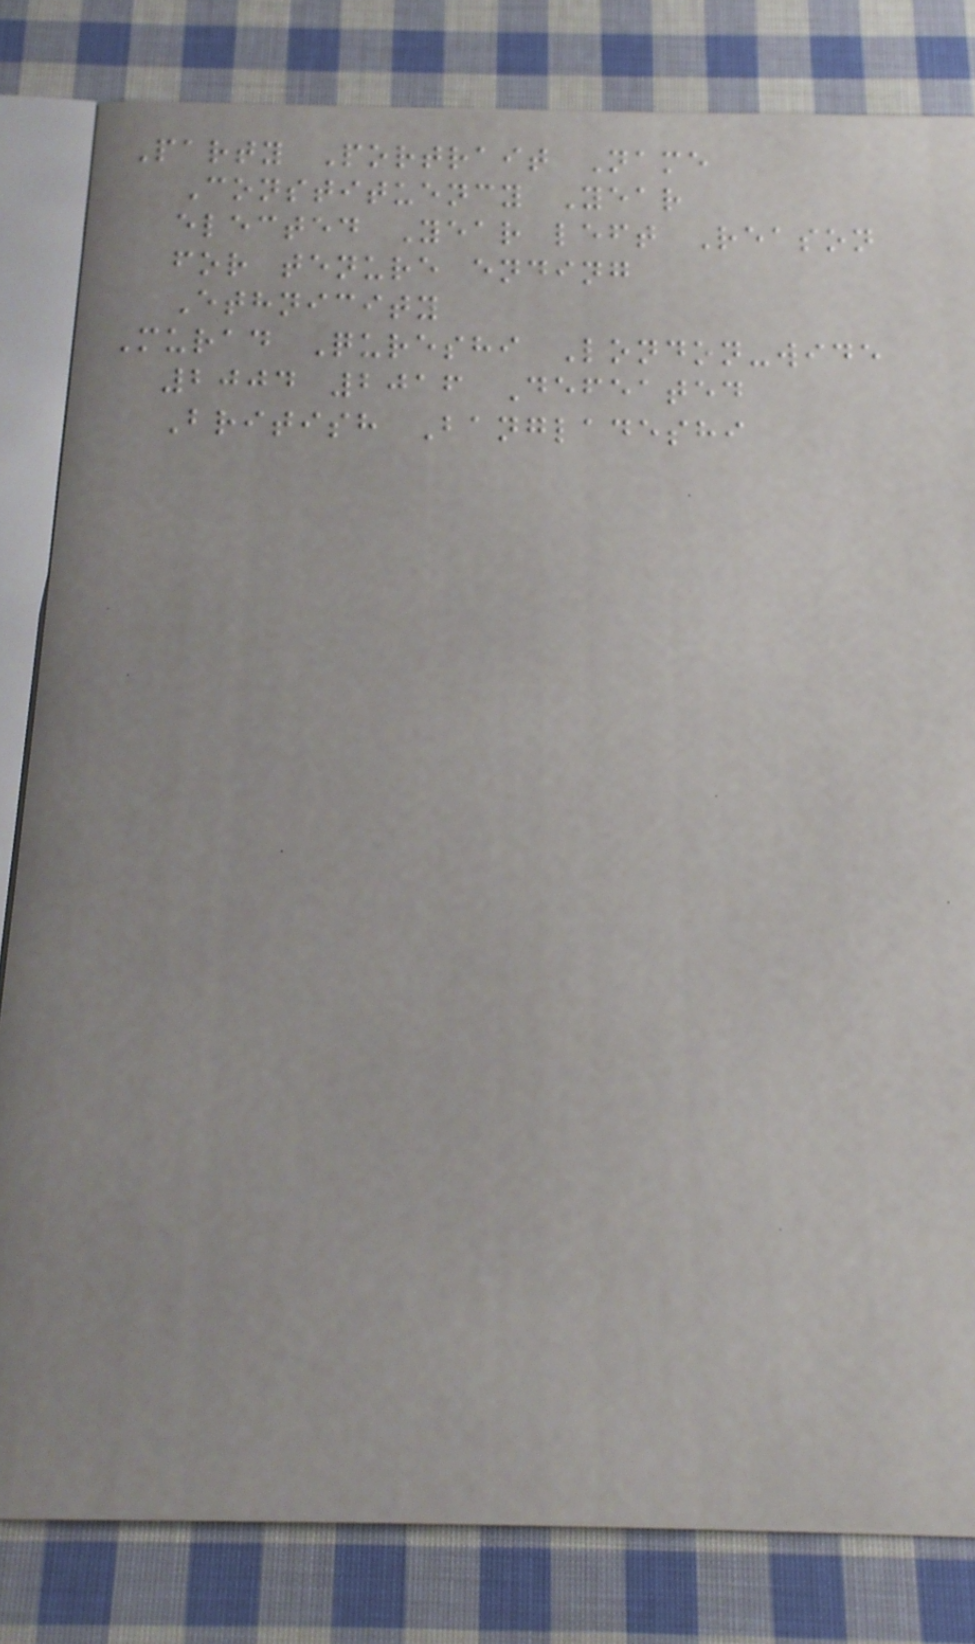Party Portrait Name
Constituency Year
elected Year left Reason
for tenure ending
Ethnicity
Murad Qureshi London-wide
2004 2016 Defeated
British Bangladeshi
